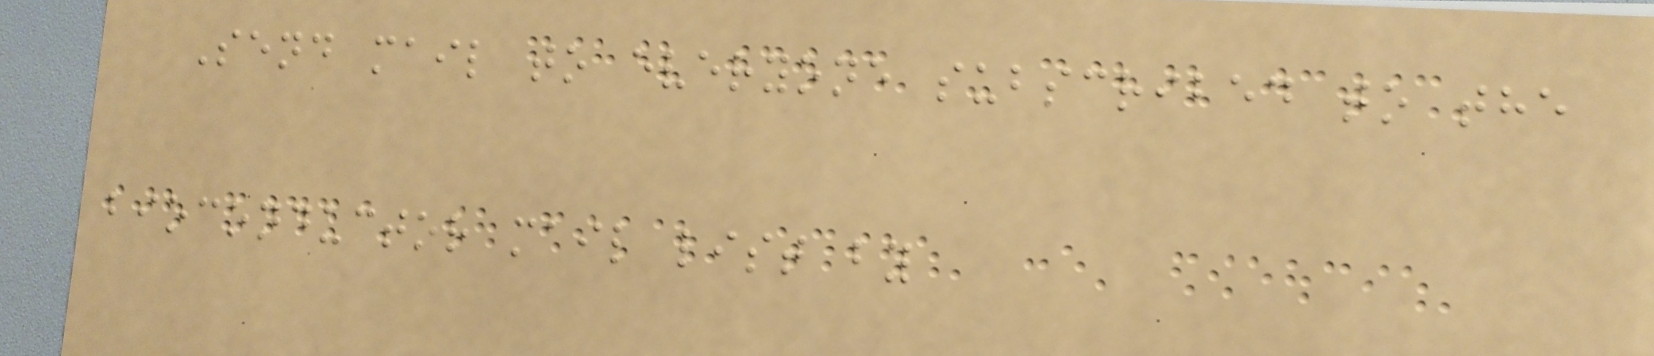Send mail to everyone subscribed to the
bioconductor mail list by
